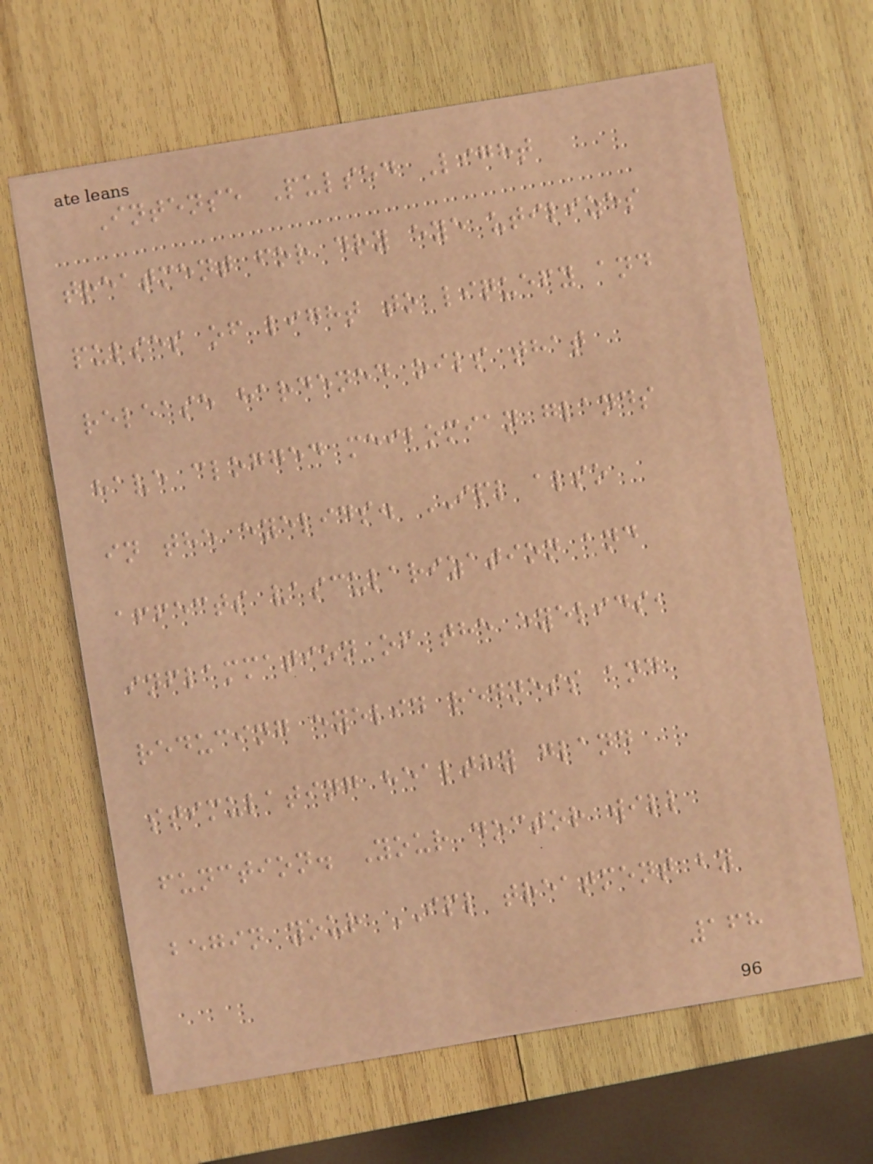Intense Pulsed Light
treatment for dry eye utilizes
pulses of light to liquefy and
release hardened oils that
have clogged meibomian glands
in the eyelids. IPL also
affects vascularization and
inflammation of the eyelids,
reducing eyelid redness and
stimulating healthy gland
function. Your doctor will
begin your IPL treatment by
168
